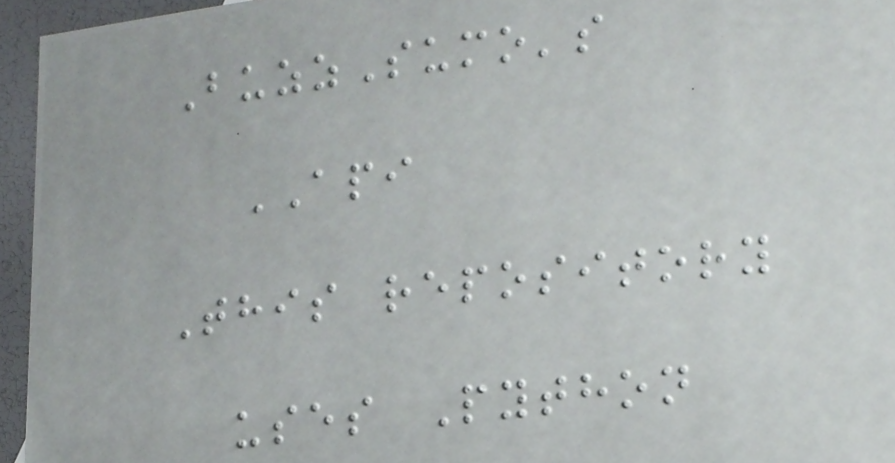BuzzSumo's
API
This repository
uses Python
